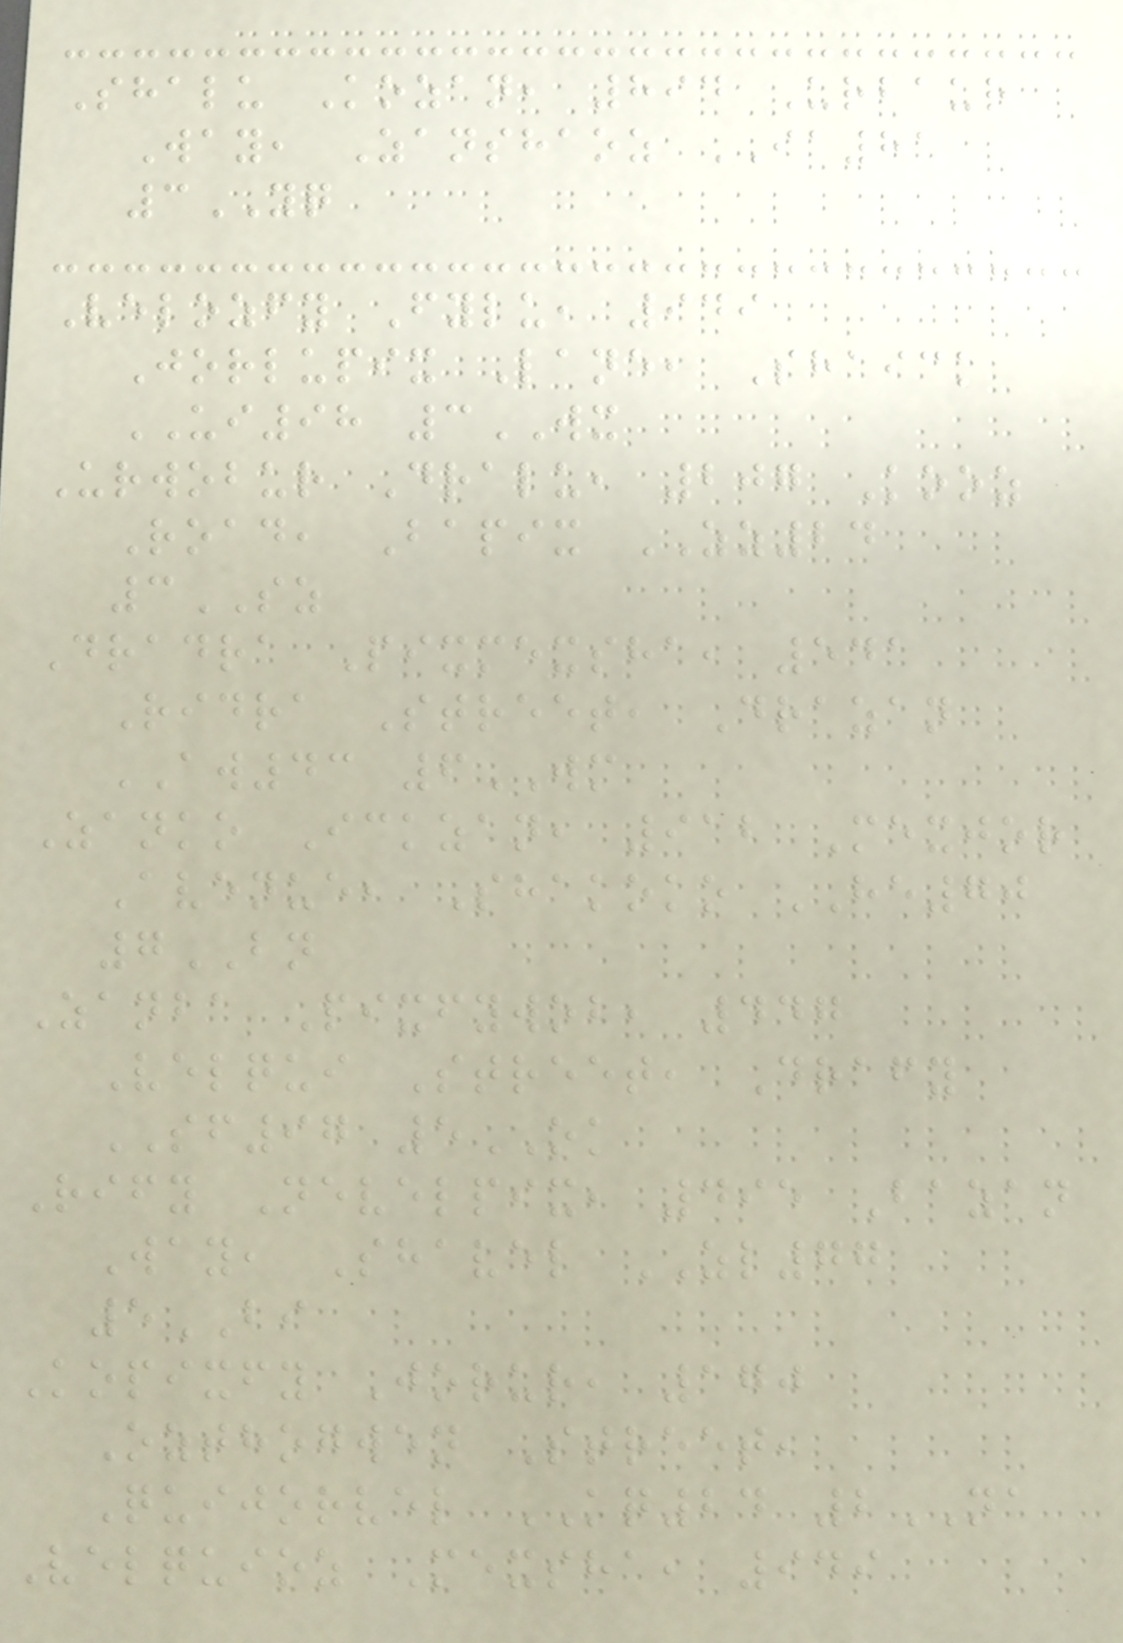Shalu Kozan, 894 Urbaur
Way, Zanshaoz IA81
3YQ
Velozfy Fylu, 949
Jorlupix Lane, Shaick
UI98 3WX
Urwobur Dralu, 207 Kooz
Road, Bapix ZZ24
3SZ
Dradra Pixmexsha, 541
Ridra Street, Drazan
AW43 6WM
Zanko Ickzan, 912 Mexjor
Avenue, Shakoko HE70
7BN
Zanba Pixfywob, 447
Velqui Street, Drafy
SF97 5OK
Rify Nevelpix, 495 Bazan
Way, Shavel ZL77
5BI
Kopixfy Jorur, 170
Ozthogwen Street,
Quijorvel KQ24 2NA
Velquioz Mexsha, 949
